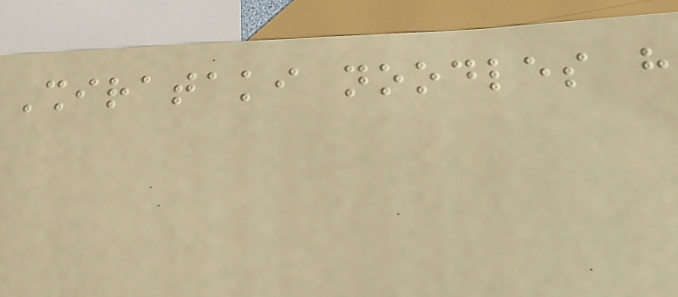Shirataki noodles have
